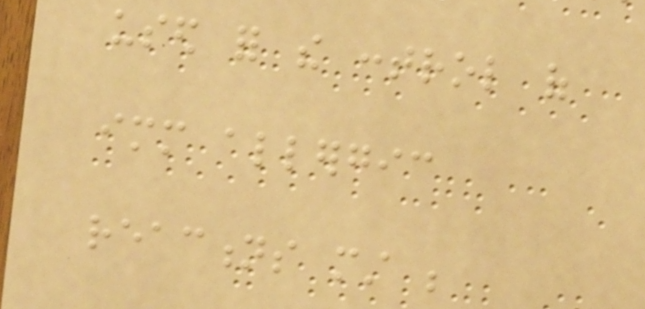used for the control of
immediate allergic
reactions must be
